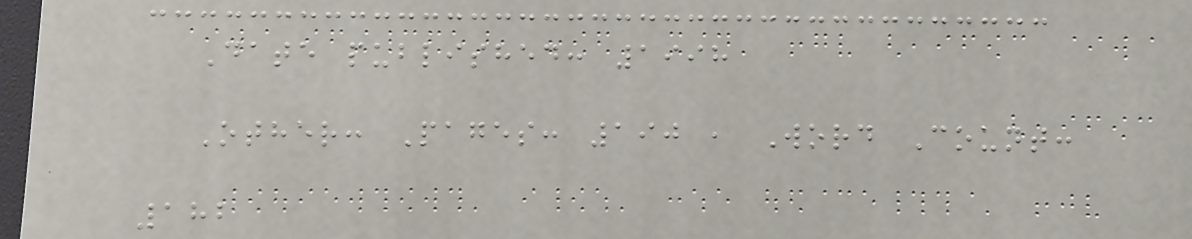Date published: 1998
Other: Pages: 190 , Word Count:
182
